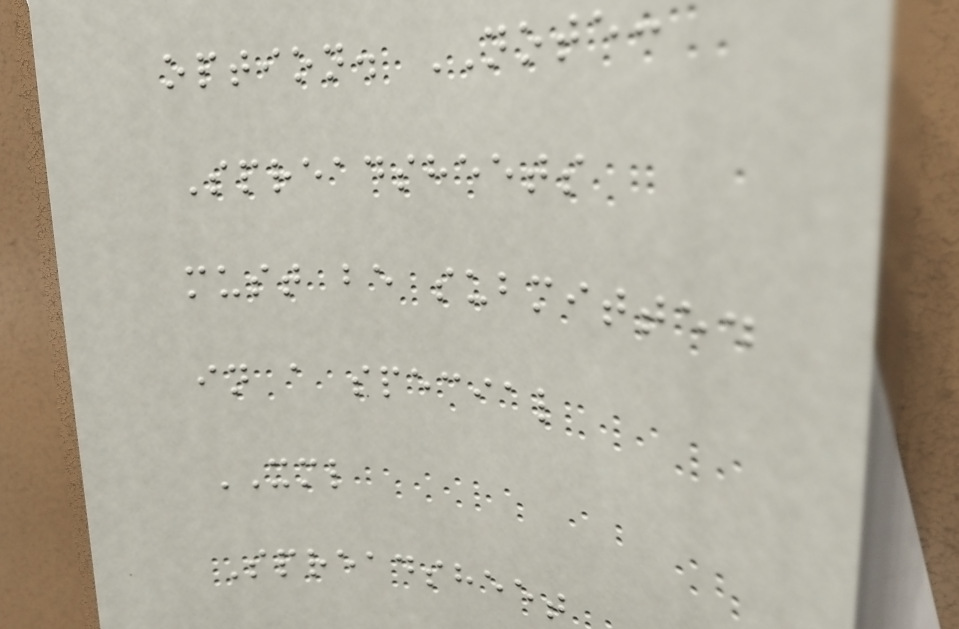option. NOTE:
Spreadsheets
must be submitted
in a special
XML
Spreadsheet
